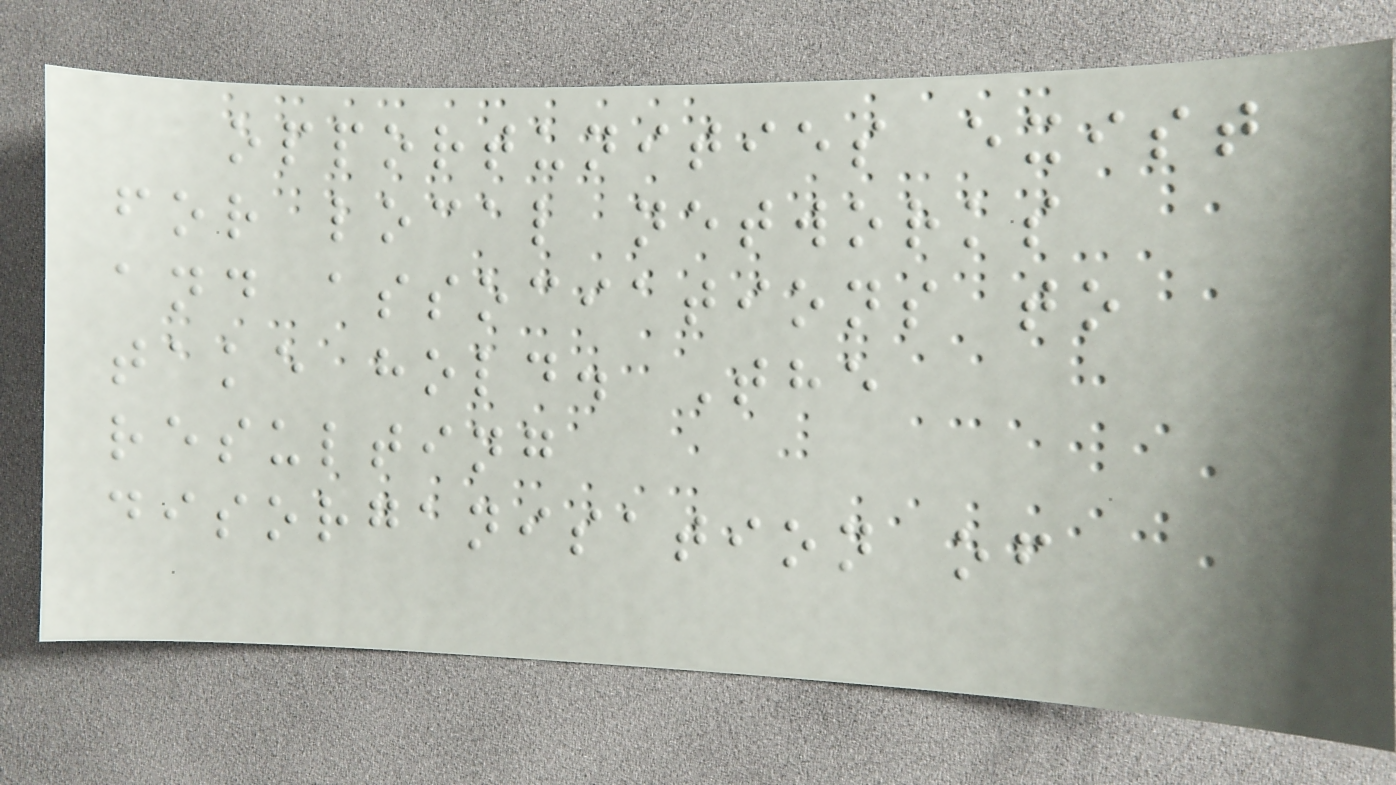opportunities exist
for local networks
and associations to
take hold. The
resulting
disorganisation of
